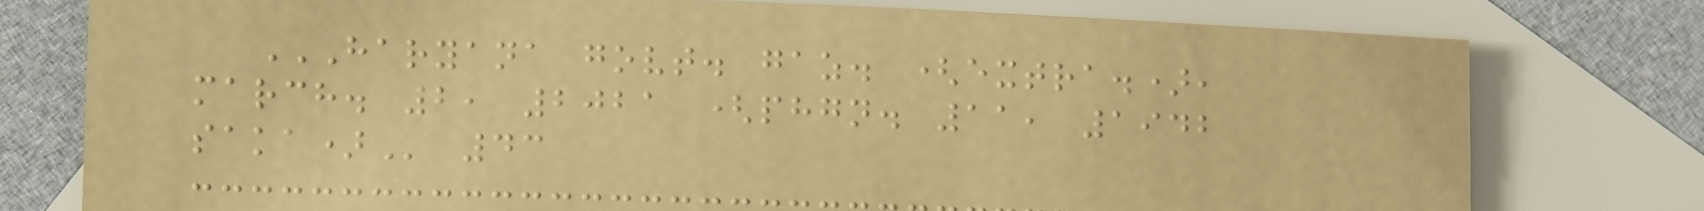HARYANA GOVT. GAZ. (EXTRA.),
MARCH. 2, 2021 (PHGN. 11, 1942
SAKA) 43
